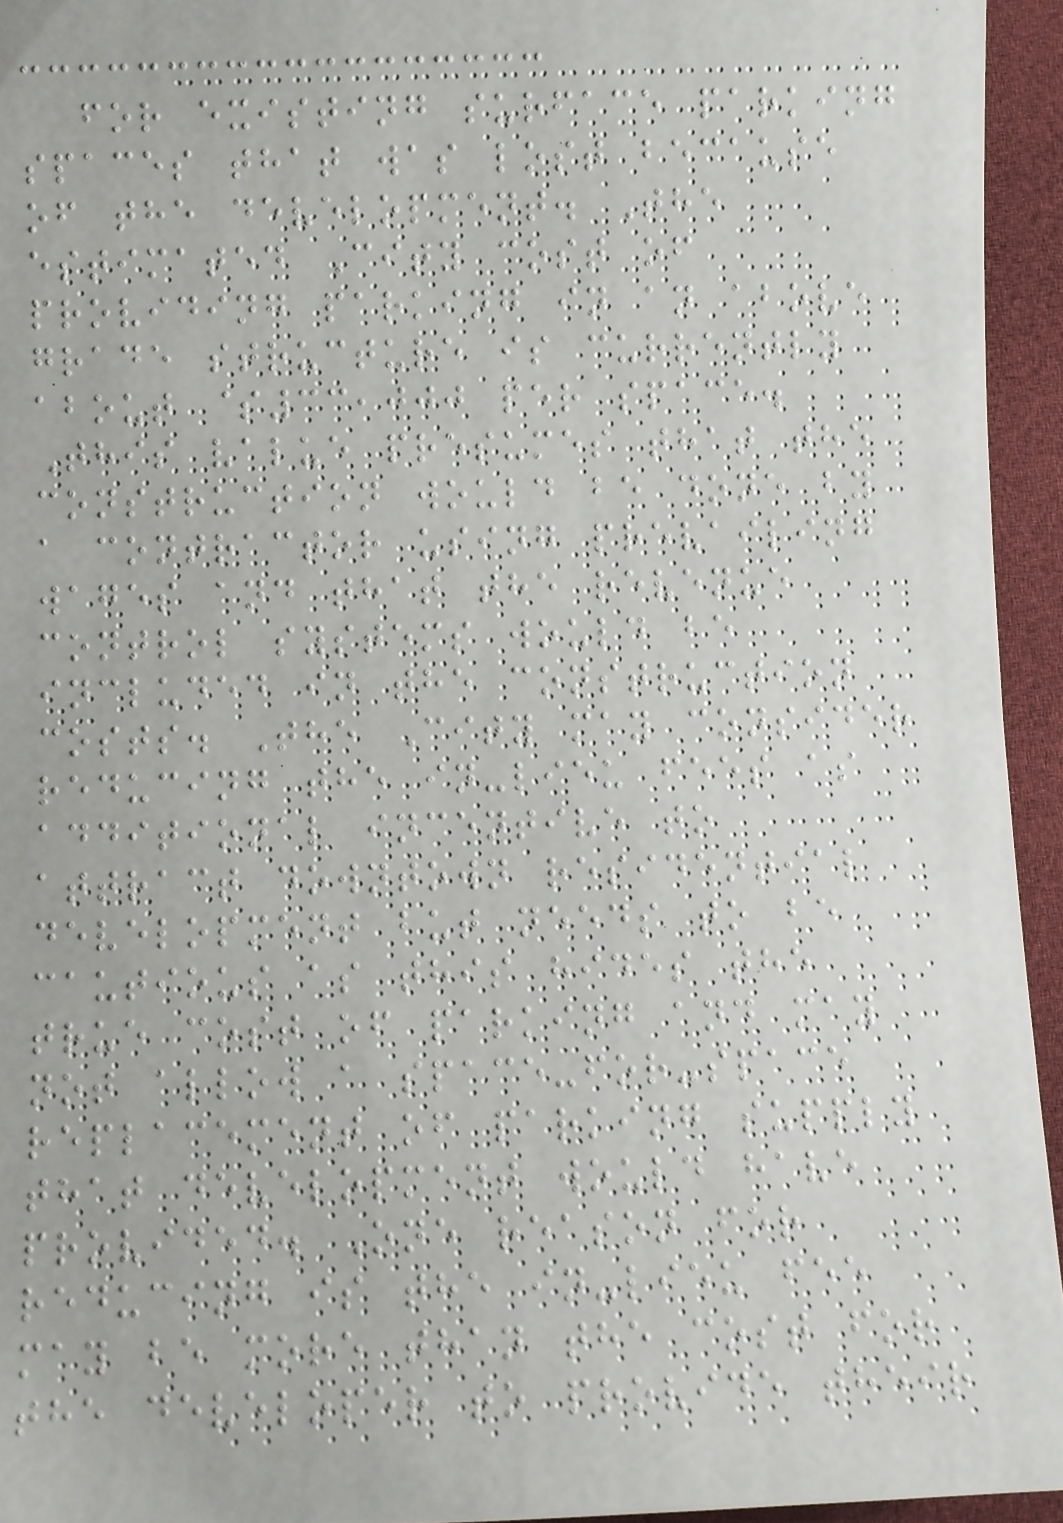for existing surface parking
spaces that was lost because
of the development. The
estimated City cost of
providing parking in an above
grade structure is currently
about $33,000 per space.
This value presumes that the
construction would be done by
a contractor using prevailing
wages and that the revenue
control systems would be
included in the construction
costs. The City may consider
reducing the in-lieu fees as
additional incentive to
attract downtown residential
development but needs to be
cautious as this hides the
true cost of parking and may
not allow a space-for-space
replacement of parking supply
that development would have
provided. One reason for
reducing is the in-lieu fee
may be more than the cost for
the developer to provide their
